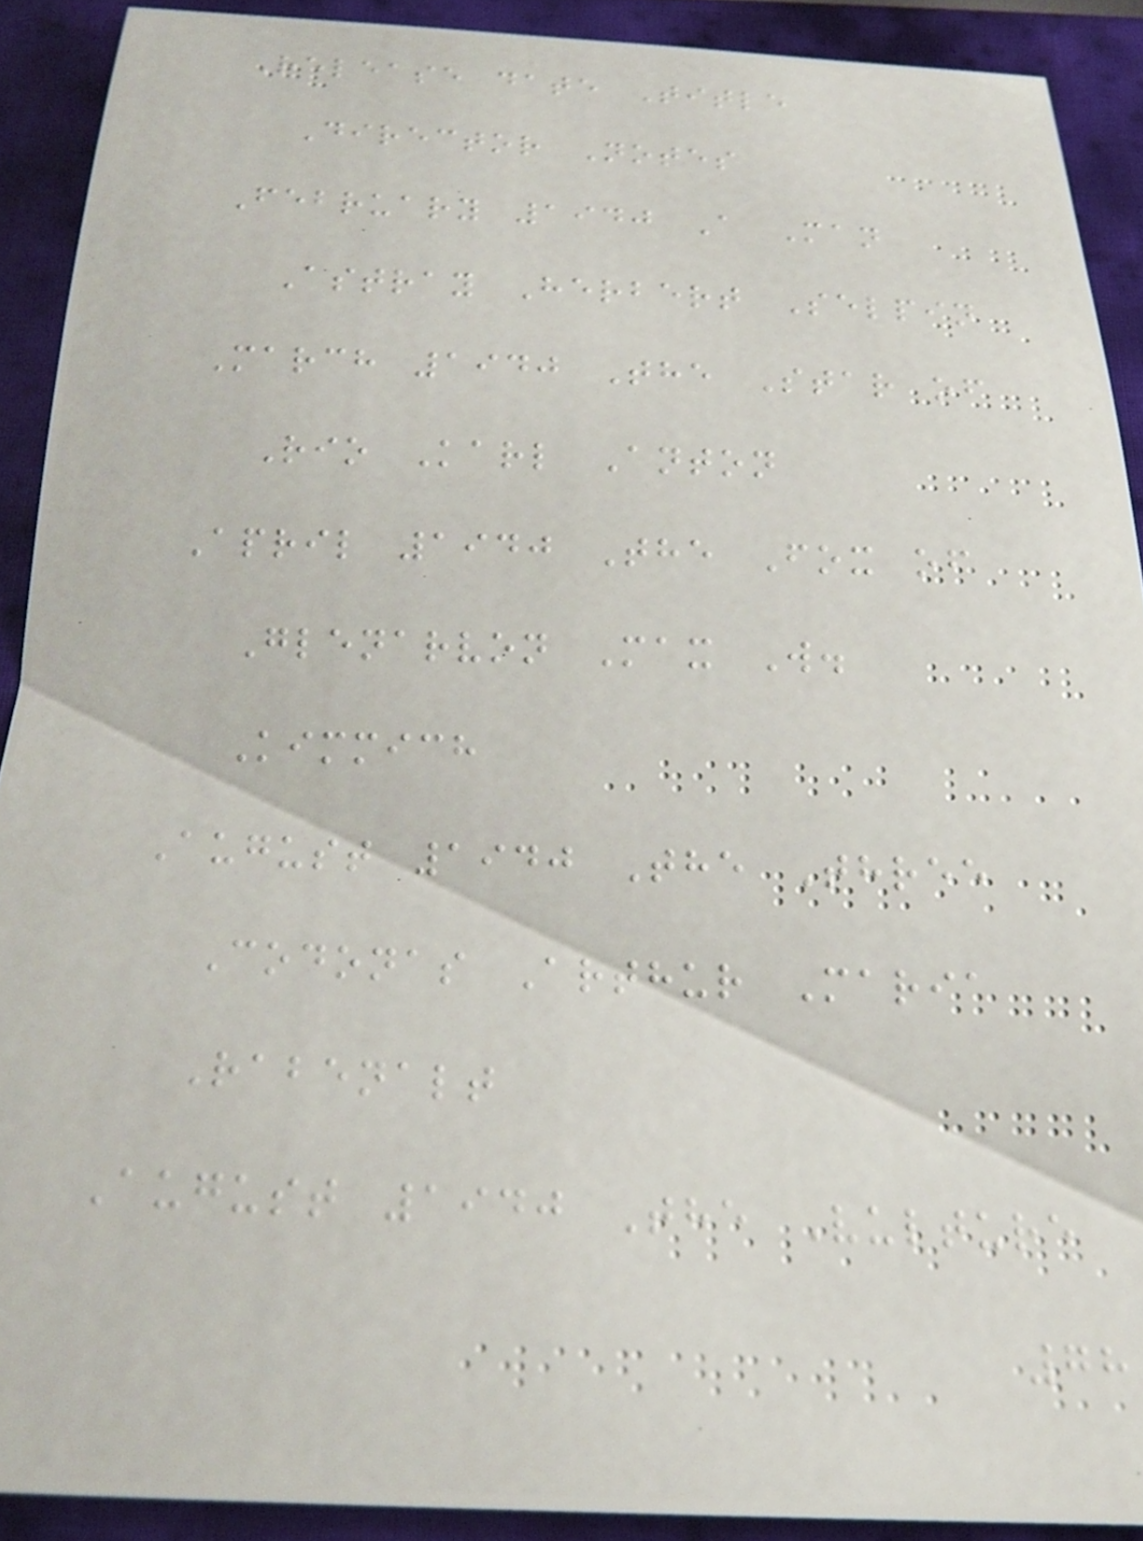Release date Title
Director Notes
February 1940 A Man
Astray Herbert Selpin
March 1940 The Star of
Rio Karl Anton
April 1940 The Fox of
Glenarvon Max W.
Kimmich
August 1940 The Three
Codonas Arthur Maria
Rabenalt
August 1940 The Vulture
78
